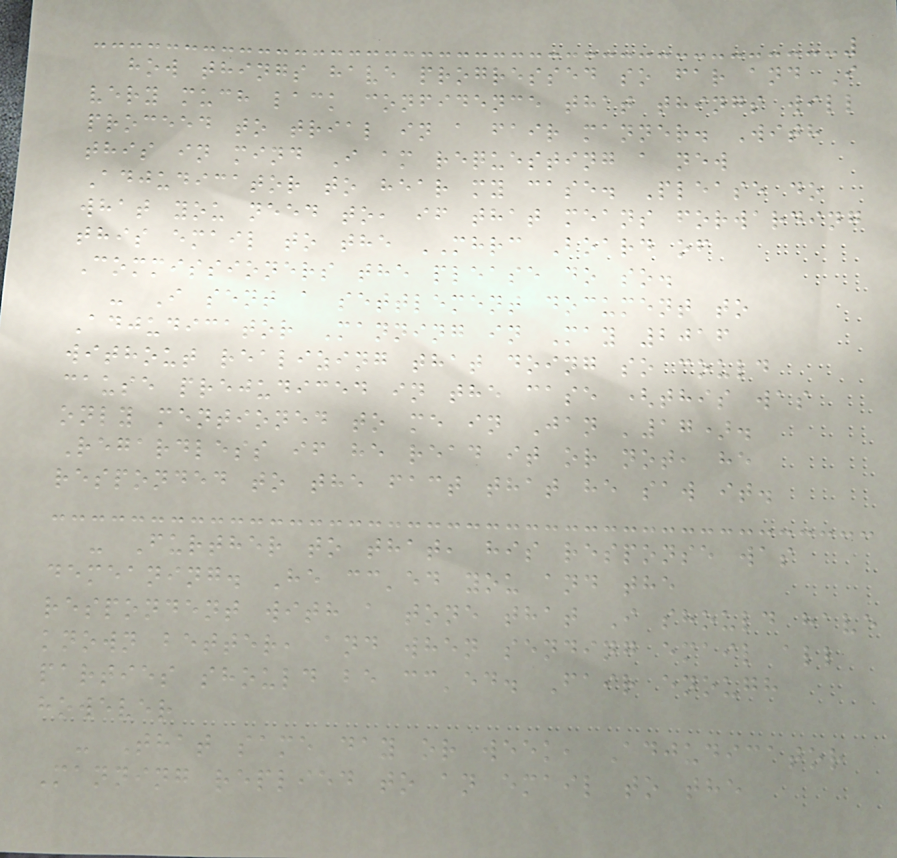how things have progressed so far and I
very much lack confidence that things will
proceed to trial in a fair manner. With
this in mind I am requesting a new
Adjudicator to hear my case. Please do
what you need to, if that means forwarding
this email to the MHRC Board of
Commissioners the please do so.
- I sent a settlement document to
Adjudicator Manning in May 2016
without realizing that doing so could
cause prejudiced in the case (this was
only mentioned to me in Jan '17).
Regardless if he read it or not, he
responded to the fact that he saw it.
- Further to that, his response was
demeaning. He cc'ed you and the
respondent with a tone that I should have
known better, and when sending email all
parties should be cc'ed. Fair enough
however
- That same day or week, Adjudicator
Manning replied to an email to the
